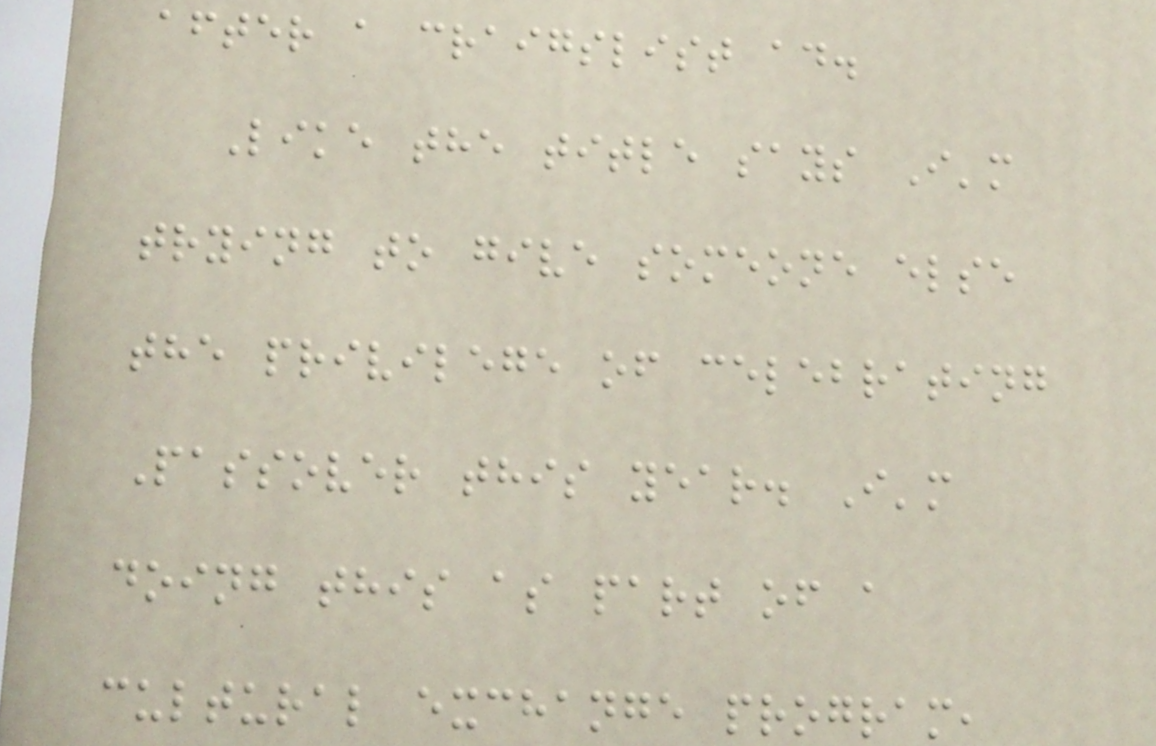after a craigslist ad.
Like the title says I'm
trying to give someone else
the privilege of celebrating
Passover this year. I'm
doing this as part of a
cultural exchange program,
